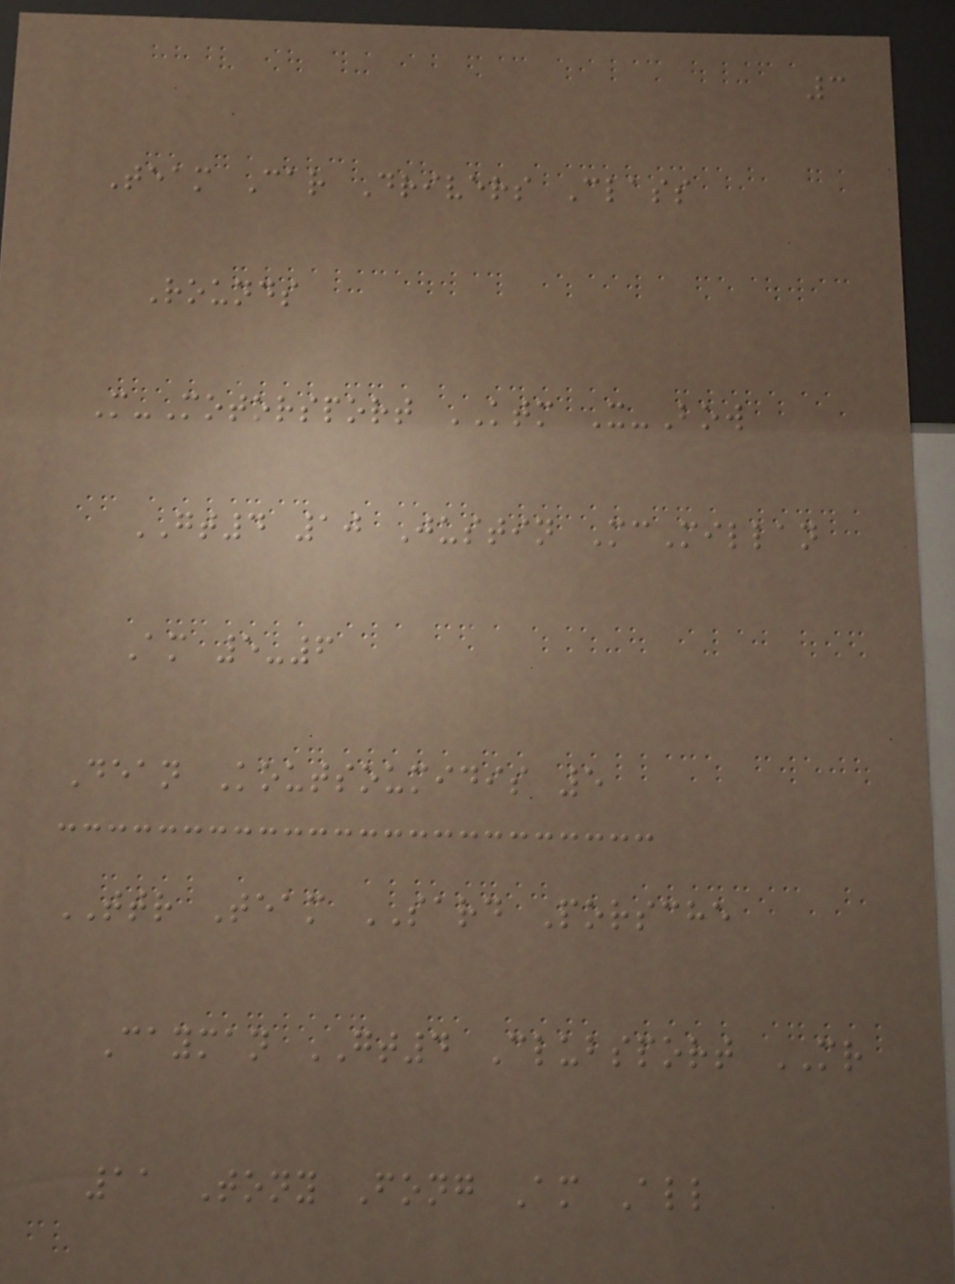3
Team Car Drivers Class
Rounds
M-Motorsport KTM X-Bow
GT4 10 Justin McMillan
Am 5-6
Dean Koutsoumidis 5
TTR Team SARD Porsche
Cayman GT4 Clubsport MR
11 Tony Fong Am All
